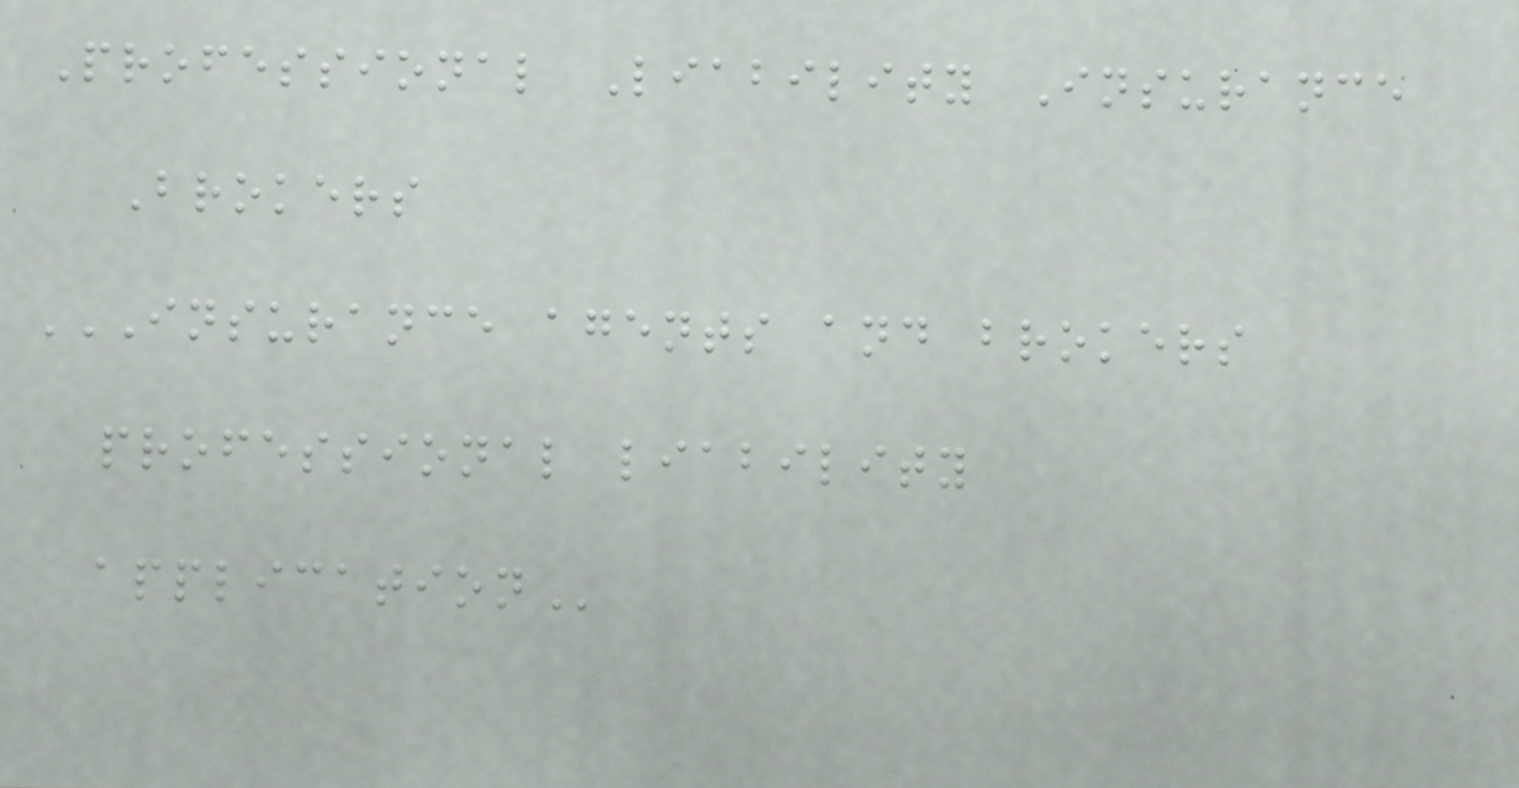Professional Liability Insurance
Brokers
INSURANCE AGENTS AND BROKERS
PROFESSIONAL LIABILITY
APPLICATION
